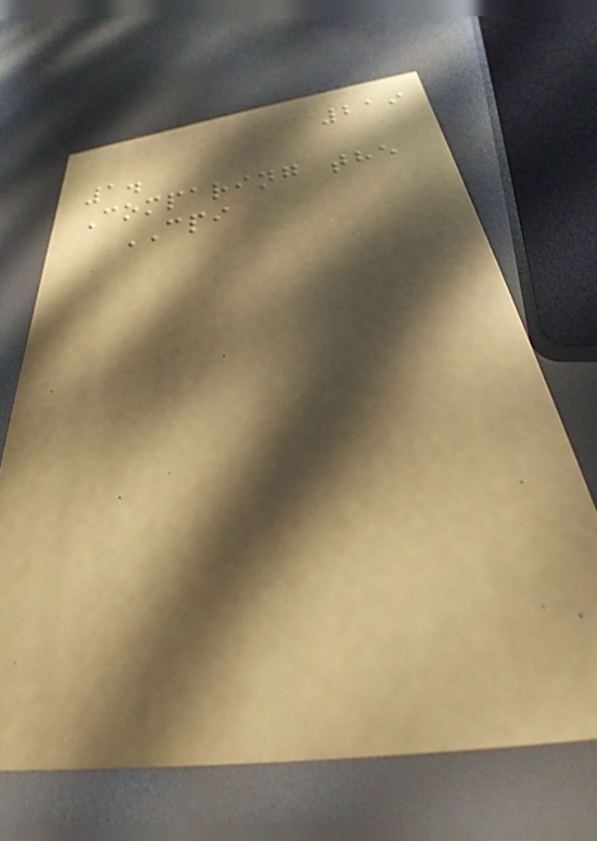219
1.
Comparing the
CPI
